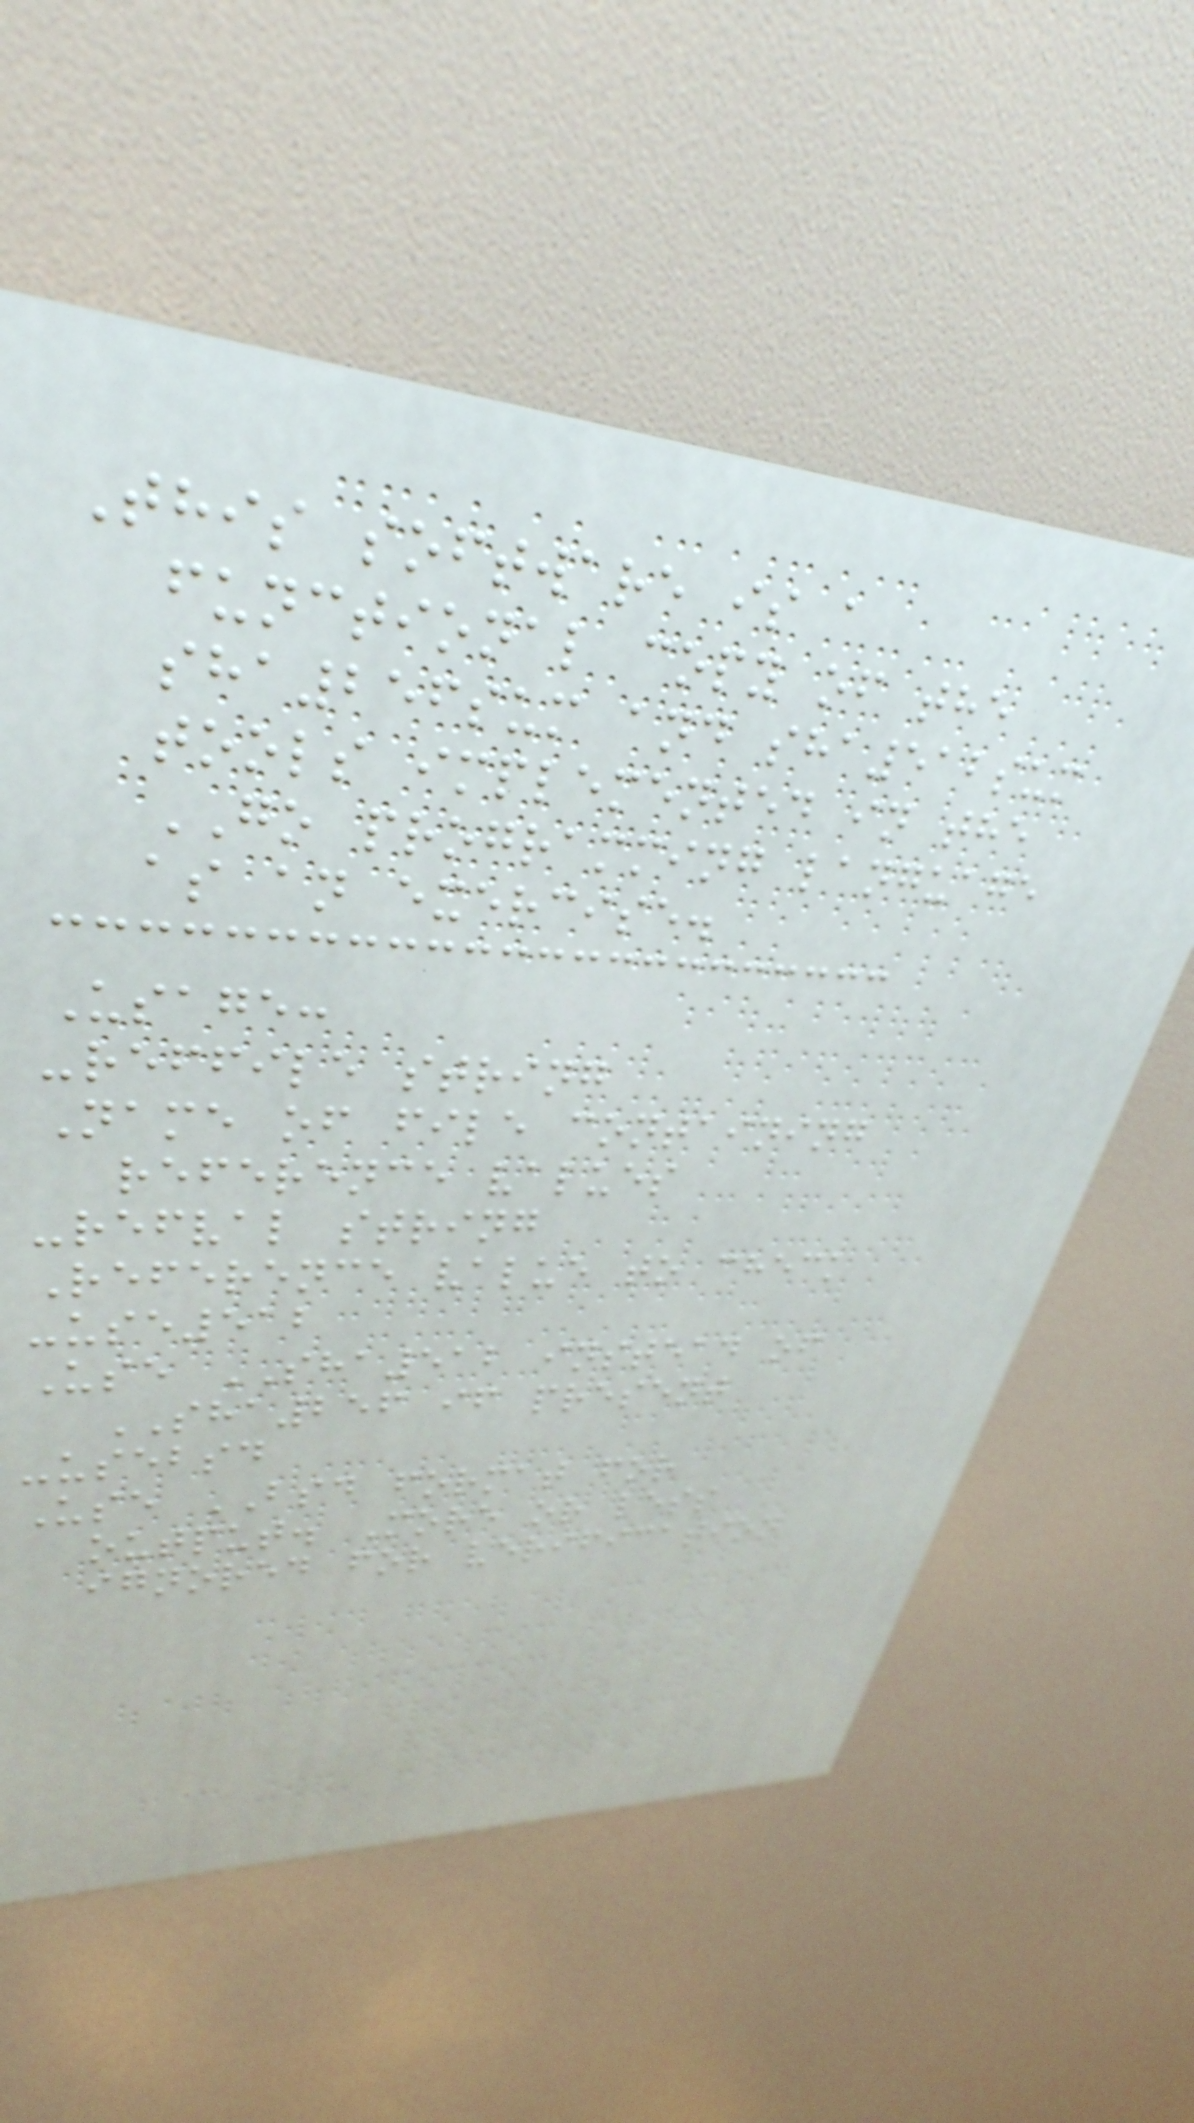This software is a
functional copy of the
sha256sum and sha512sum
tools implemented in the
GO programming language
as an exercise.
Usage:
-reffile string
Name of file containing
reference values
-refval string
Reference value to check
-use512
Use SHA512 instead of
SHA256 if present
-usebsd
Use BSD format for
output. More or less
ignored for verification
